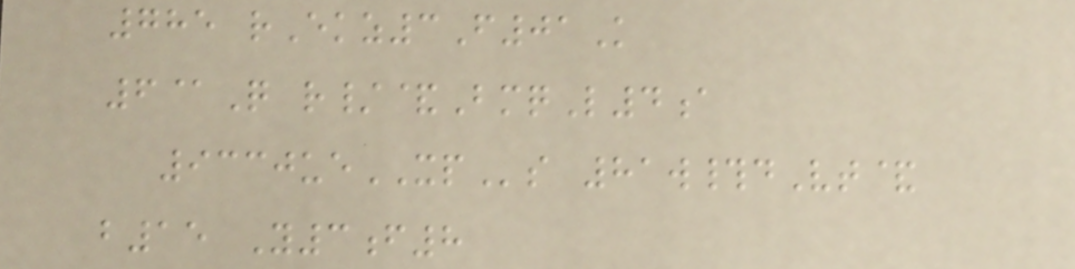785 rEkz3F01K
6@Q r/&BmqL4a
9330ueXPs 81w#dVt&
b15 Y3f8
